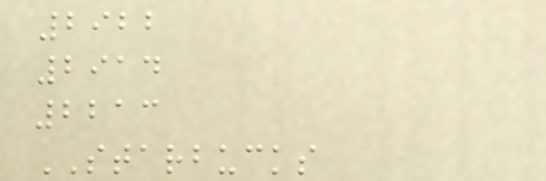2922
2914
2213
STARBUCKS
